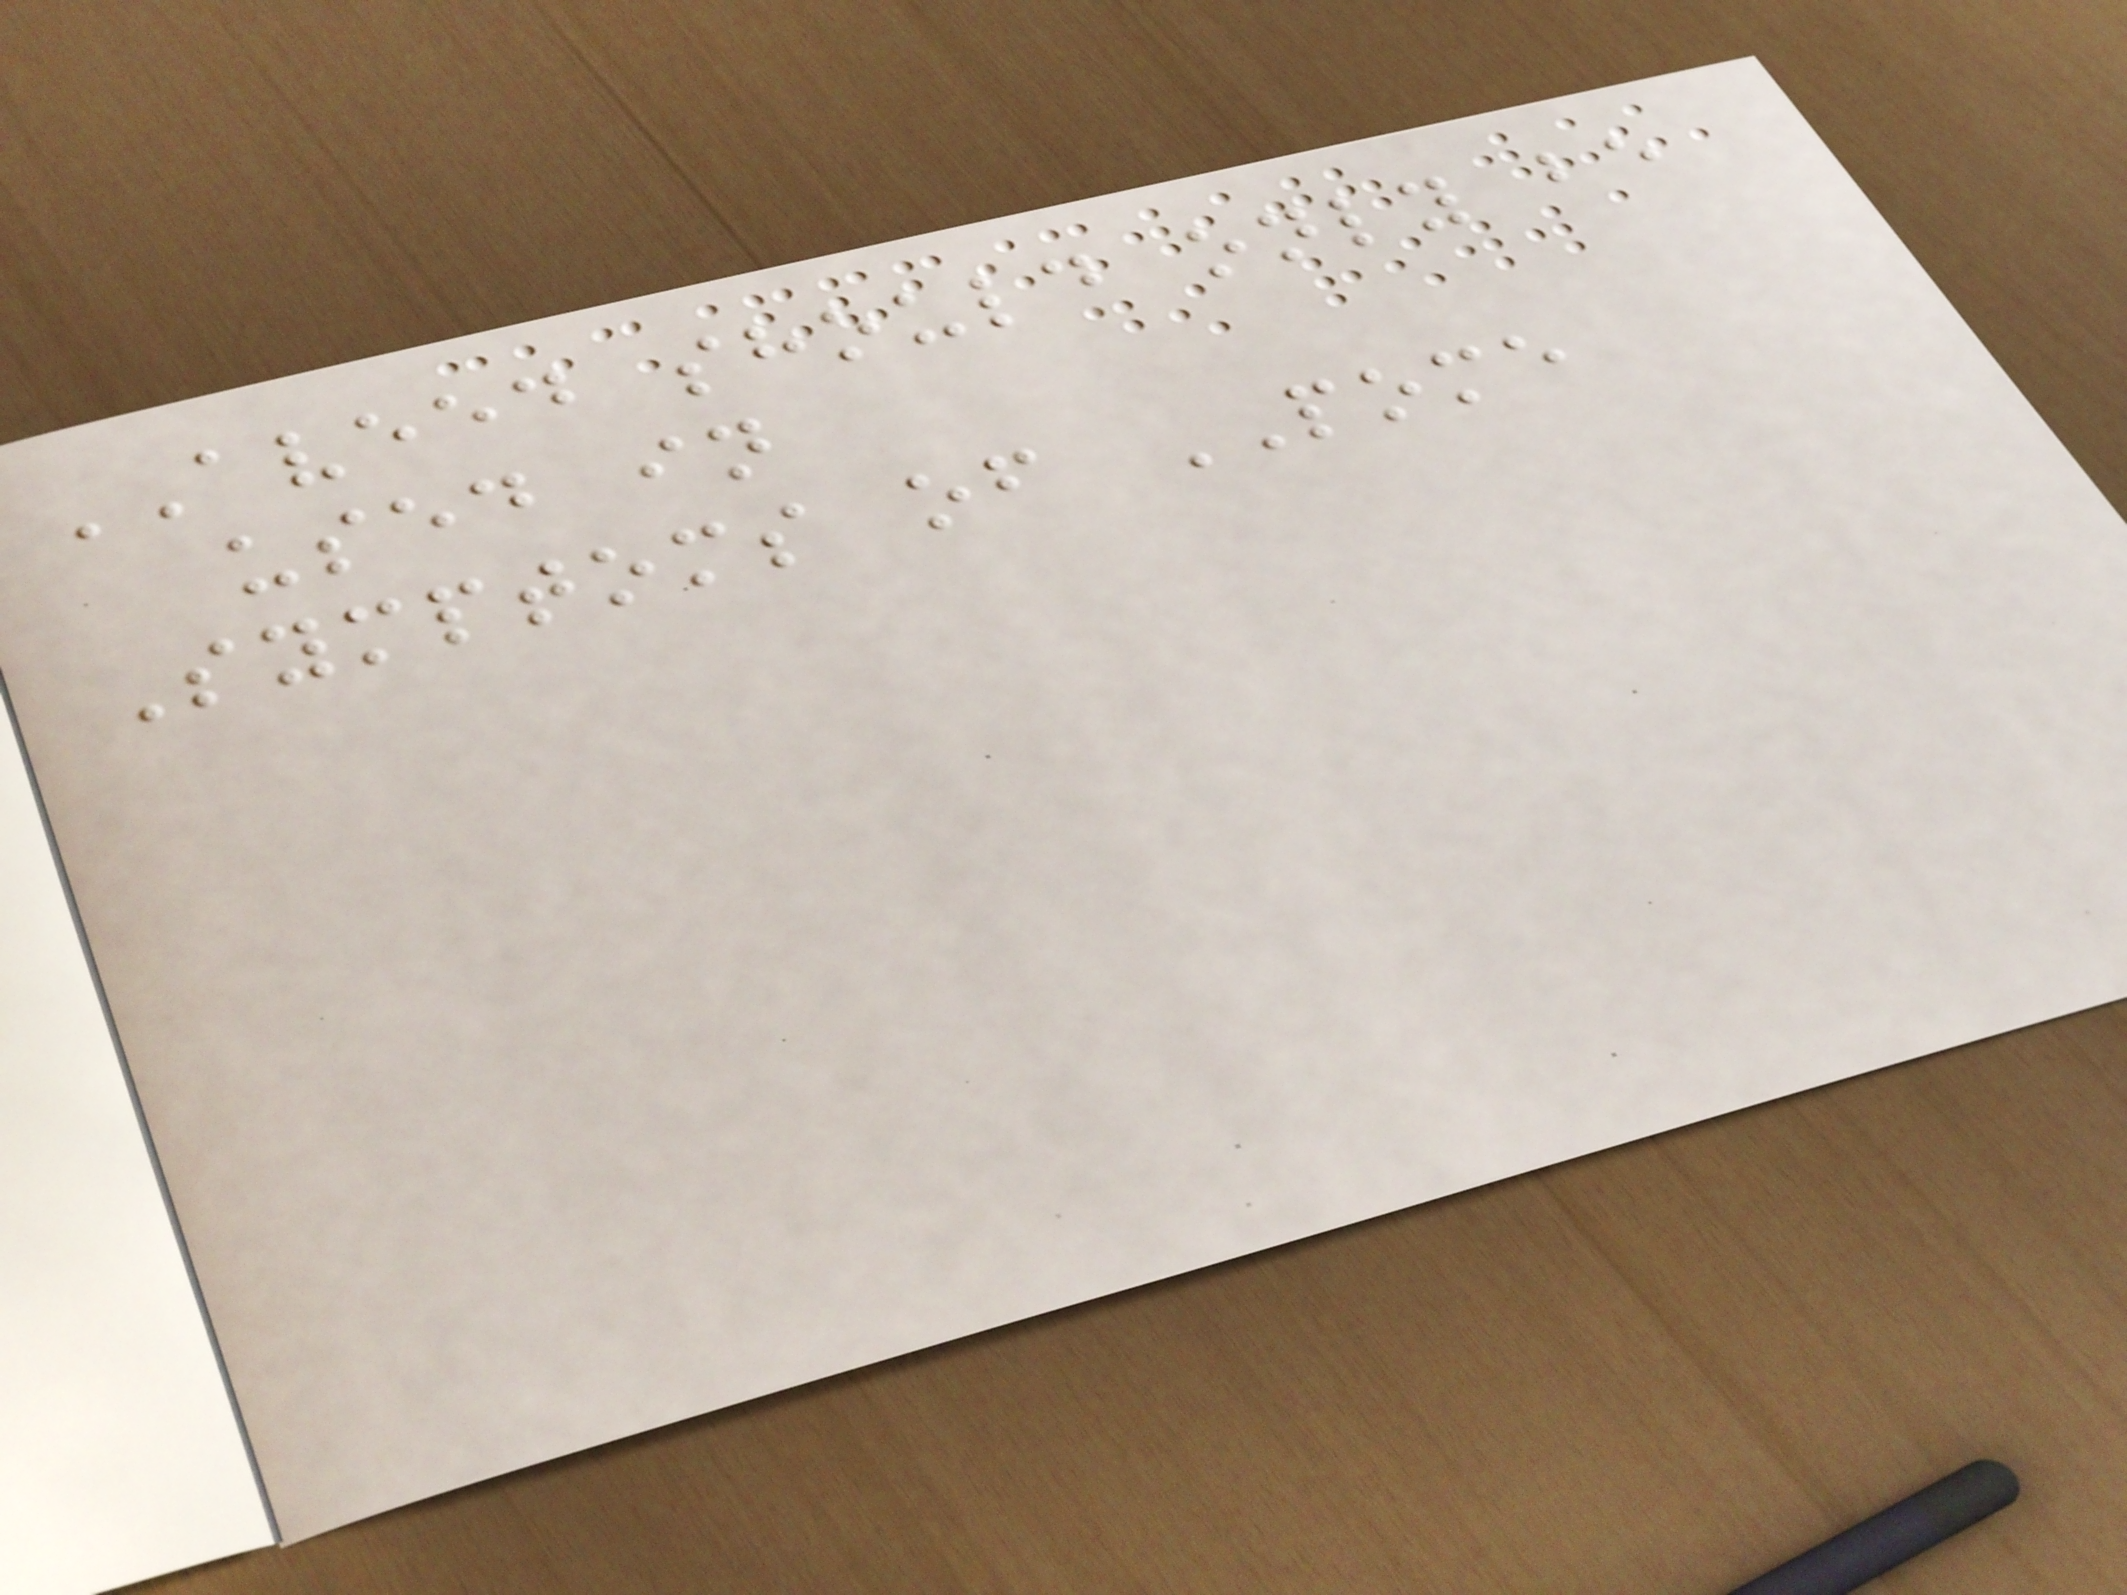AVEED should only be
used in
Symptoms of POME
